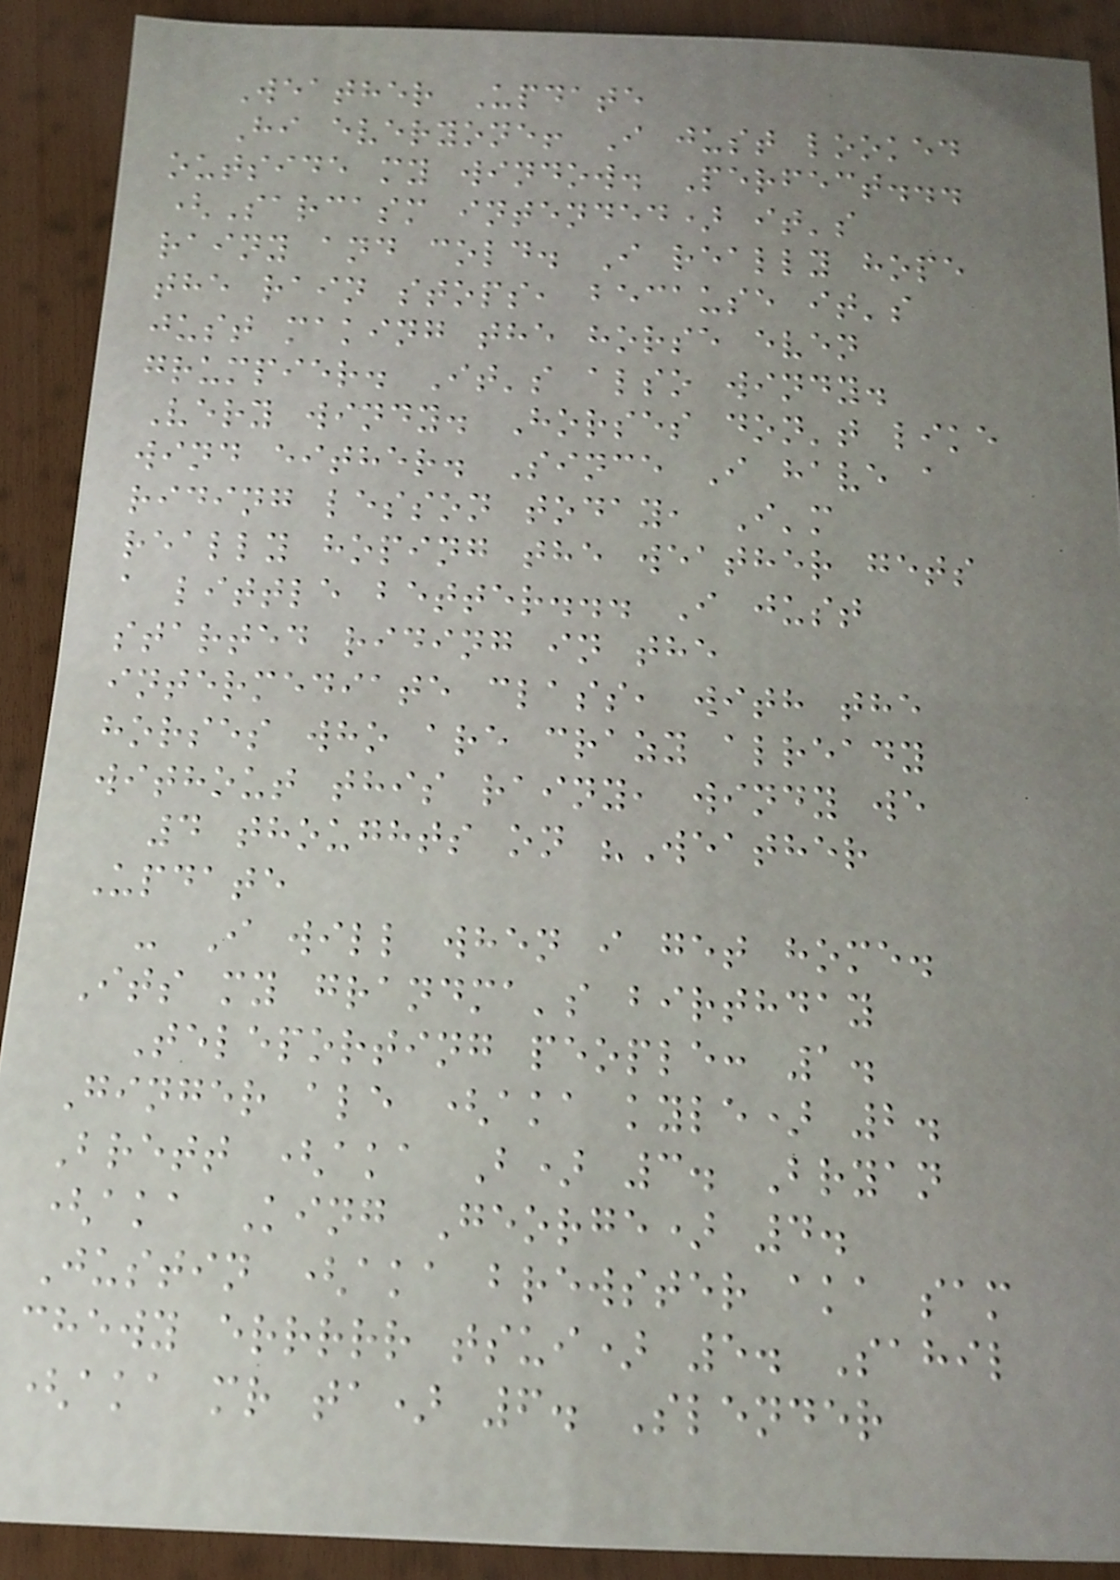Weather Update
Hi everyone! I just looked
outside my window. Perfect...
(Sarcasm intended) it's
rainy and cold. I really hope
the rain stops, because it's
just making the horse even
grumpier. It's also windy.
Very windy. Horses don't like
wind either. Since I have a
riding lesson today, I'm
really hoping the weather gets
a little better... I just
started riding in the
intermediate class, with the
horses who are crazy already
without this rainy, windy we
4 thoughts on "Weather
Update
- I will when i get home.
Its my grandma's birthday
Teleporting people: 1.
Ginger ale (aka kyle) 2.
Brett (aka B) 3. Bryan
(aka King George) 4.
Justin (aka brewster aka sam
chewy errrrr tsui) 5. Sahil
(aka mr ta) 6. Slender
